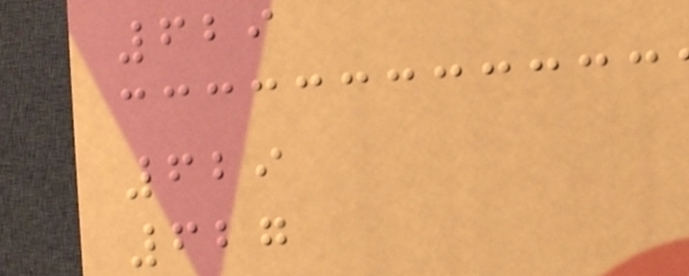629
629
627
